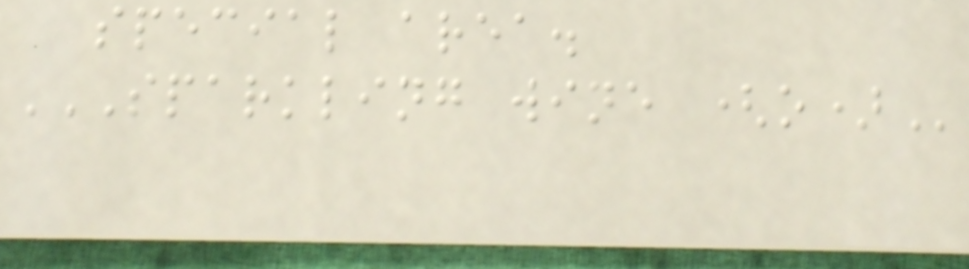special area.
SPARKLING WINE (O)
